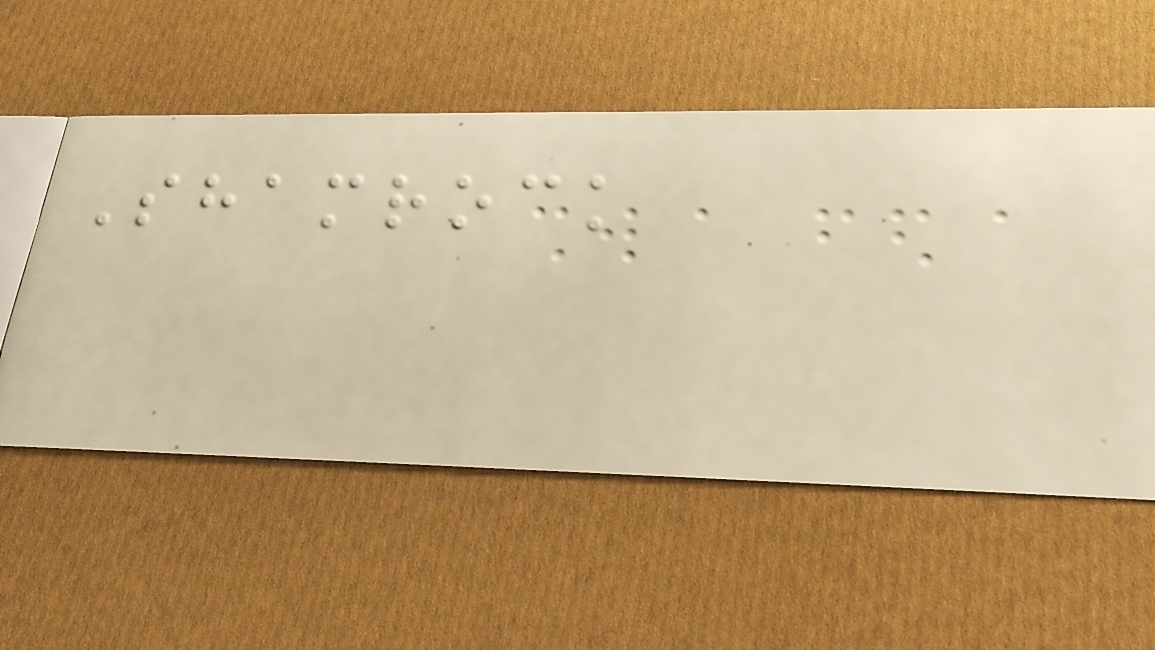Shamrock
